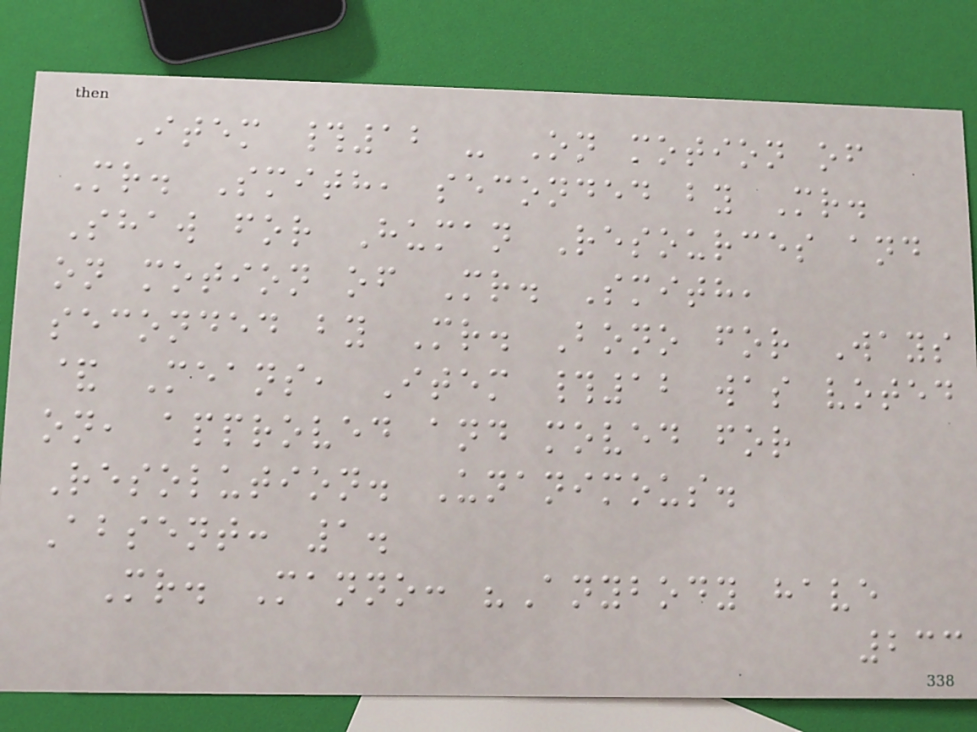Item #12 - On motion of
Mr. Smith, seconded by Mr.
Shaw for Human Resources and
on motion of Mr. Smith,
seconded by Mr. Bono for Ways
& Means, Item #12 was voted
on, approved and moved for
Resolution. Unanimous.
Absent: 1.
Mr. Manno: "Anybody have
233
